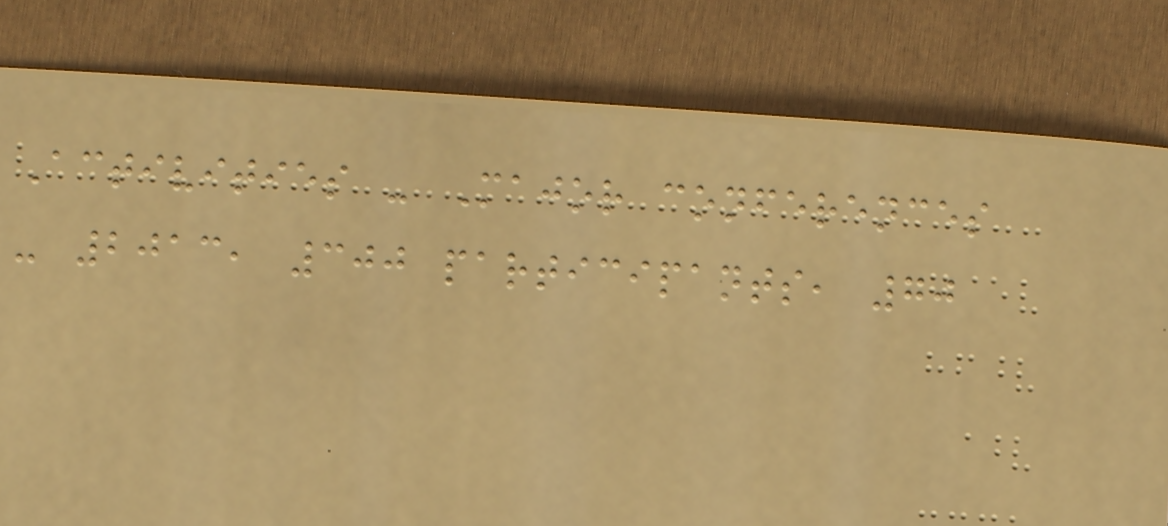Activities - Major conferences
- 2013, 300 participants, 70
